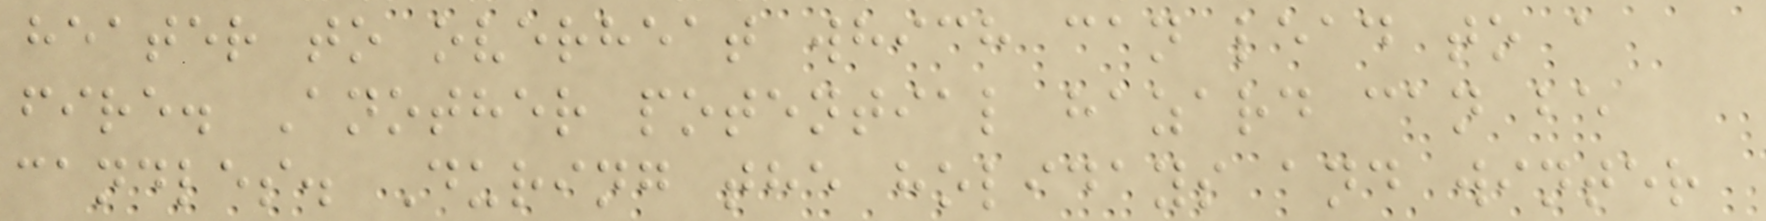heater to overheat which can lead to a
fire. Another potential hazard can be
candles. During the holidays and winter
